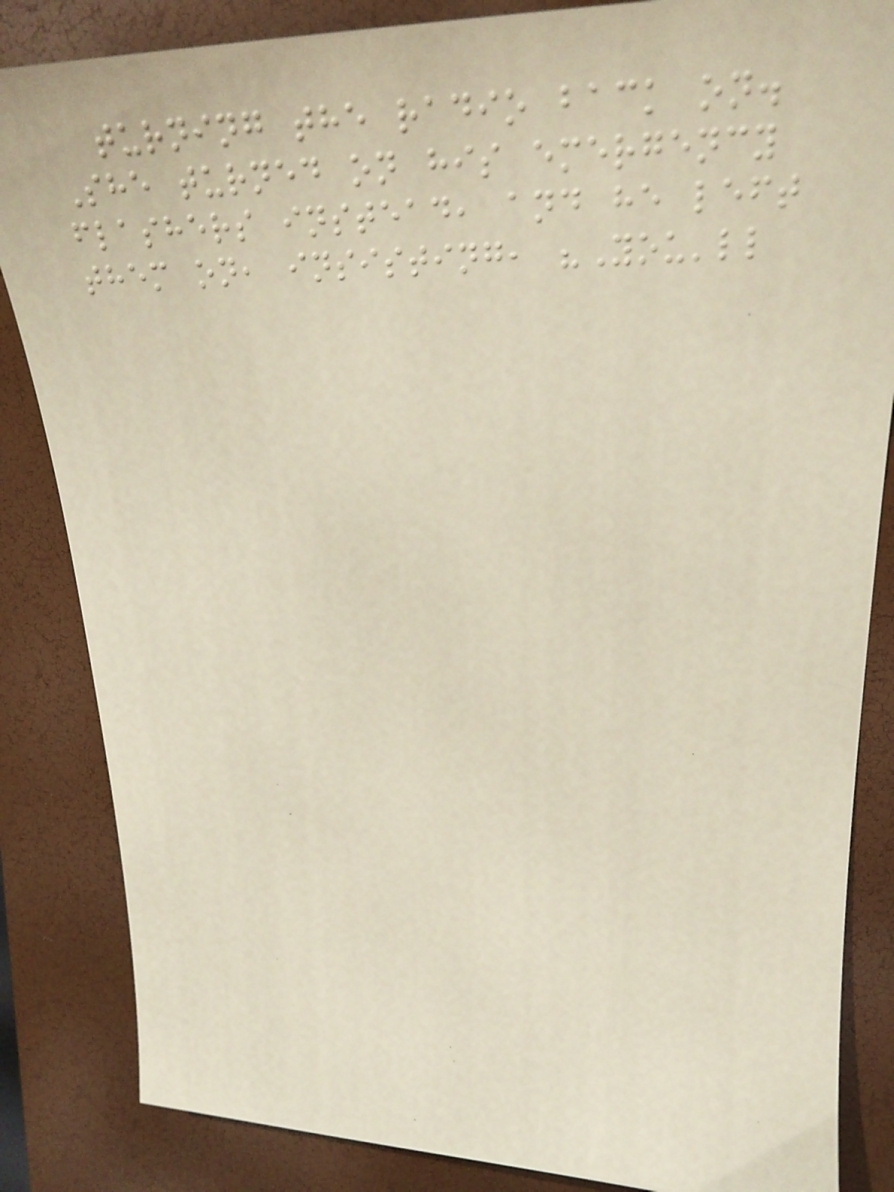turning the radio back on.
She turned on his emergency
flashers instead, and he left
them on, insisting, "You'll
